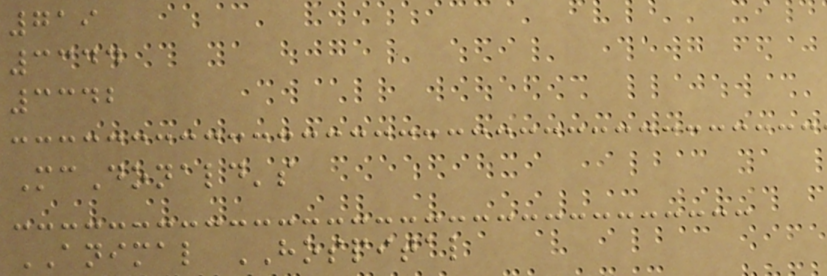719
3344
3342
McDonald's
ANIMAL HOSPITAL
